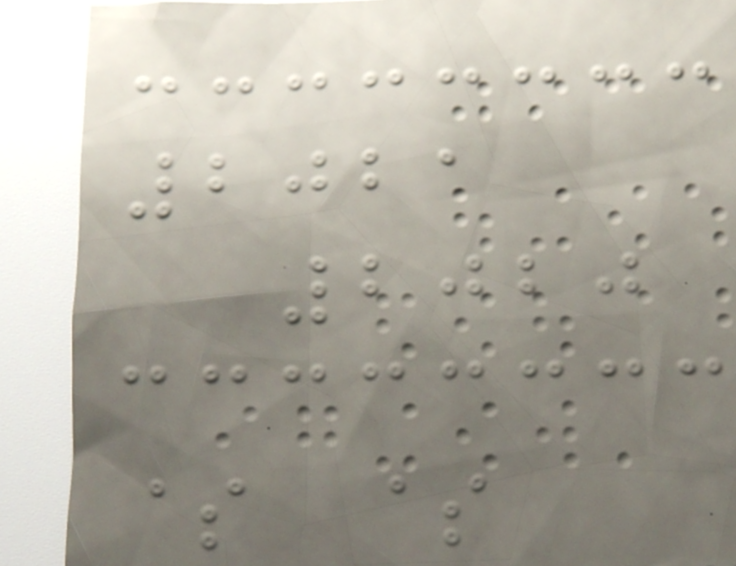2021
2020
$ $
